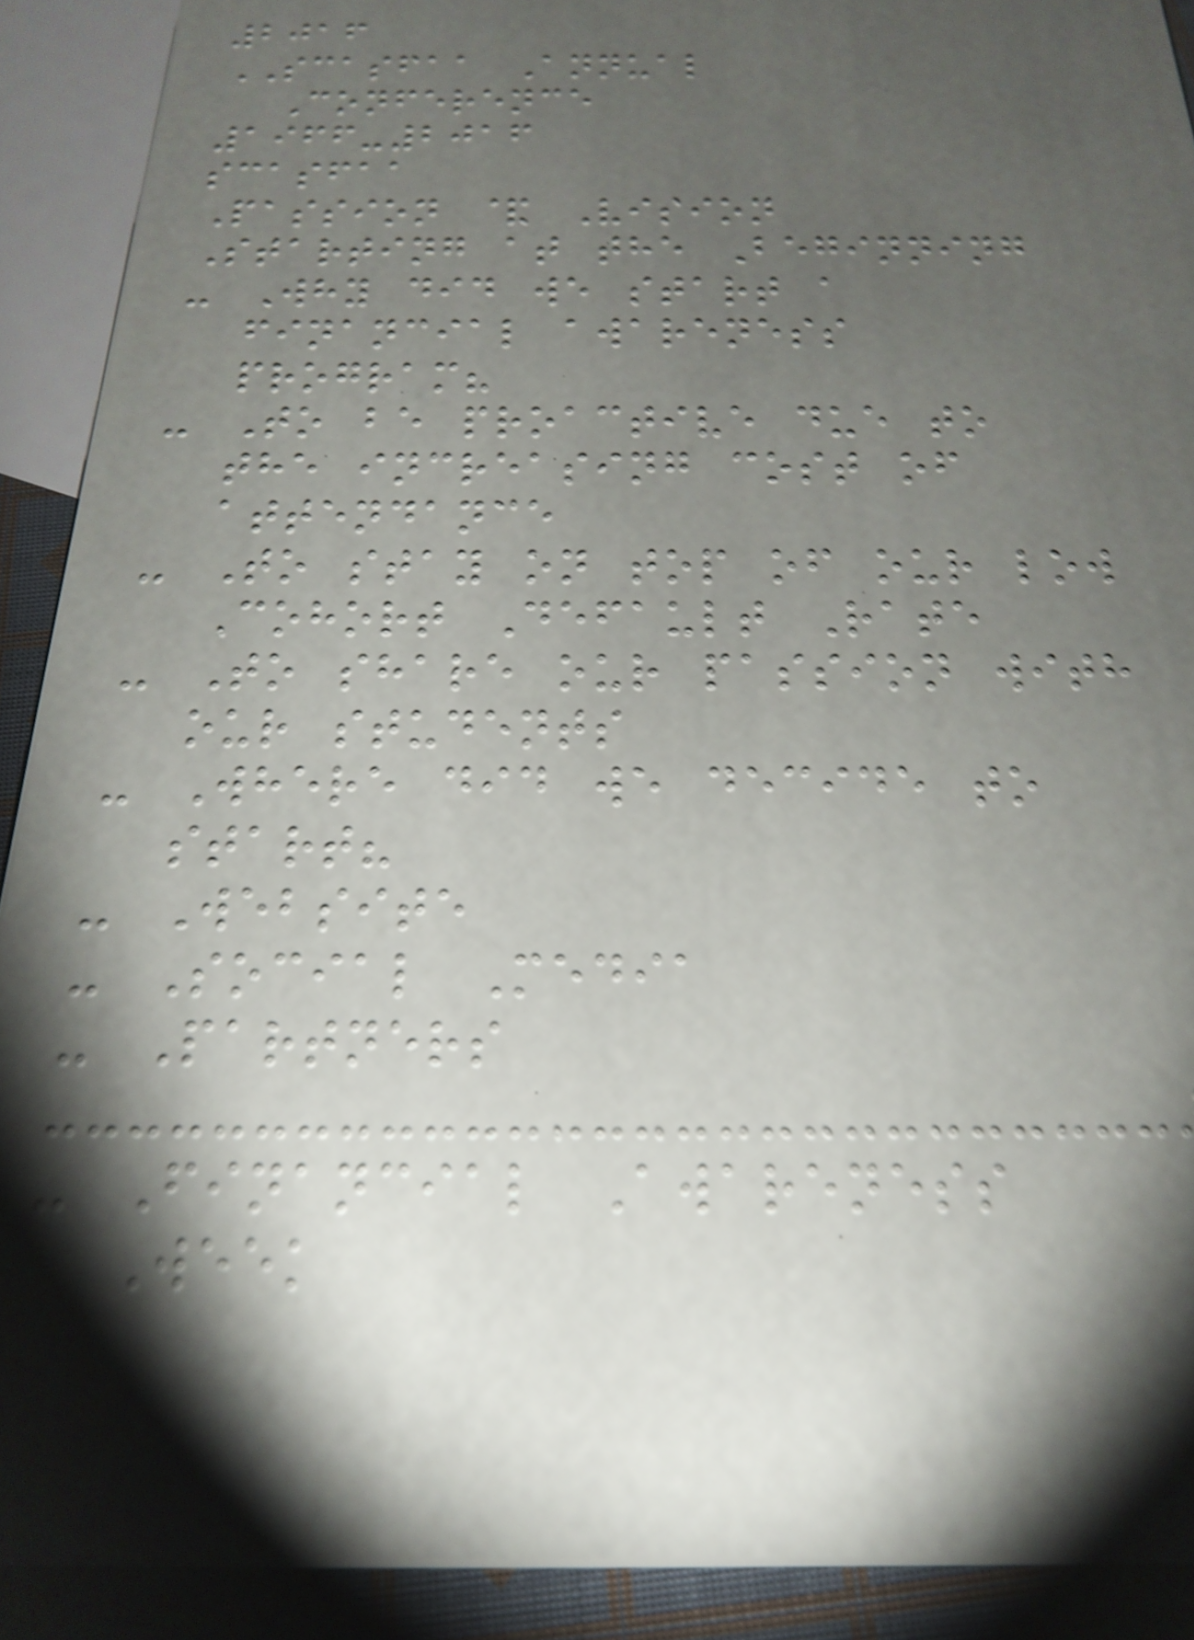2016
SCASFAA Annual
Conference
1966-2016
scasfaa
Passion & Vision
Starting at the Beginning
- Why did we start a
financial awareness
program?
- To be proactive due to
the increasing cost of
attendance
- To stay on top of our low
Cohort Default Rate
- To share our passion with
our students
- Where did we decide to
start?
- Website
- Social Media
- Partners
- Financial Awareness
Week
